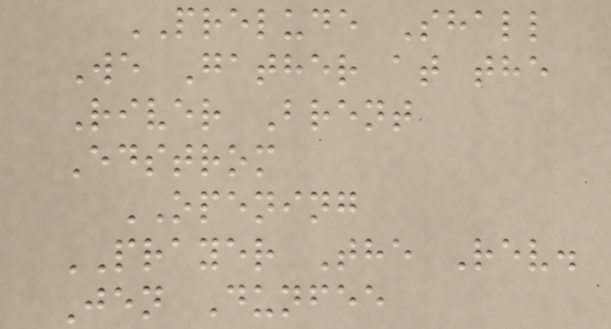PRELUDE Shall
We Gather at the
River Brent
Edstrom
OPENING
PRAYER The Rev.
Jen Dunfee
